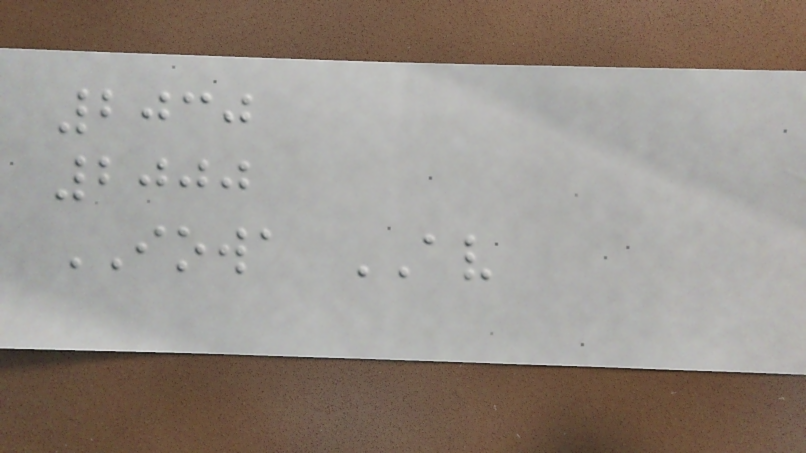2030
2000
IOWA AV
